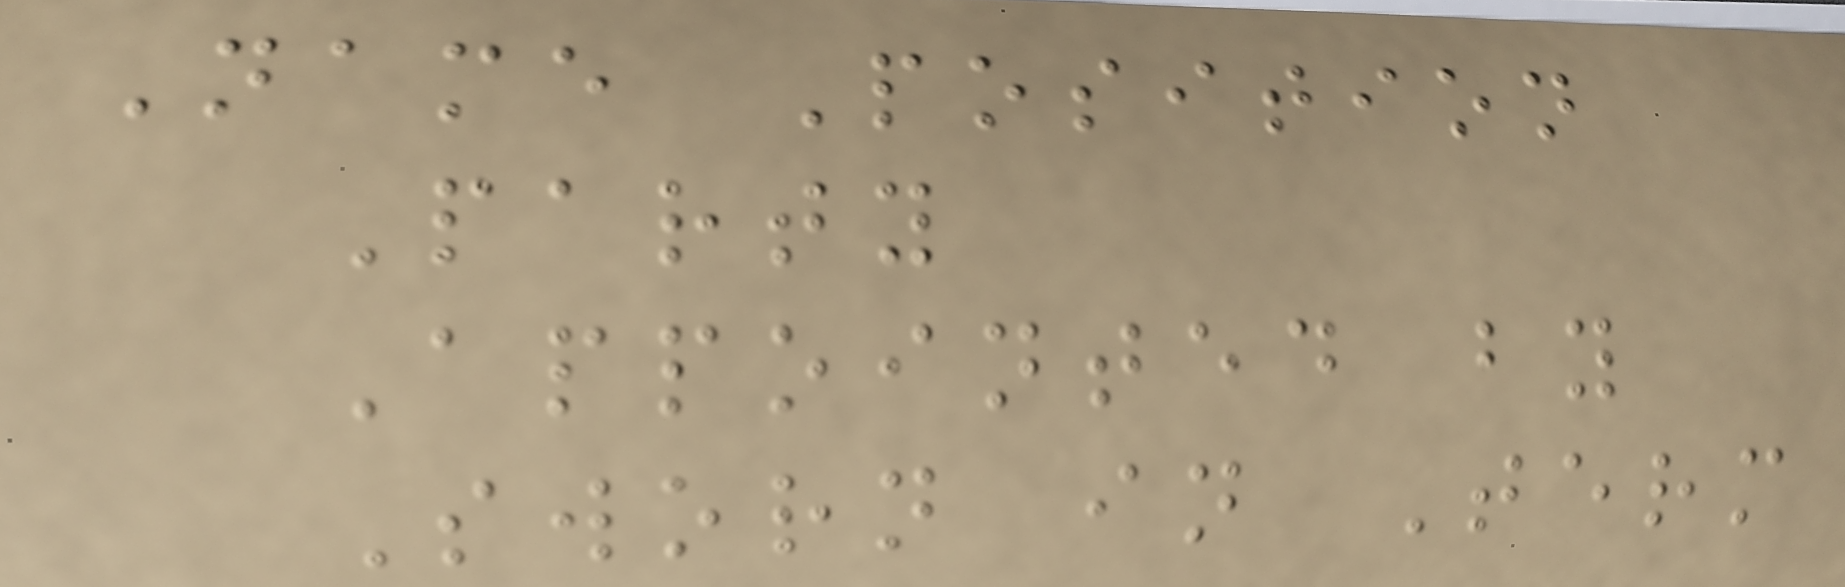Name Position
Party
Appointed by
Sworn in Term
